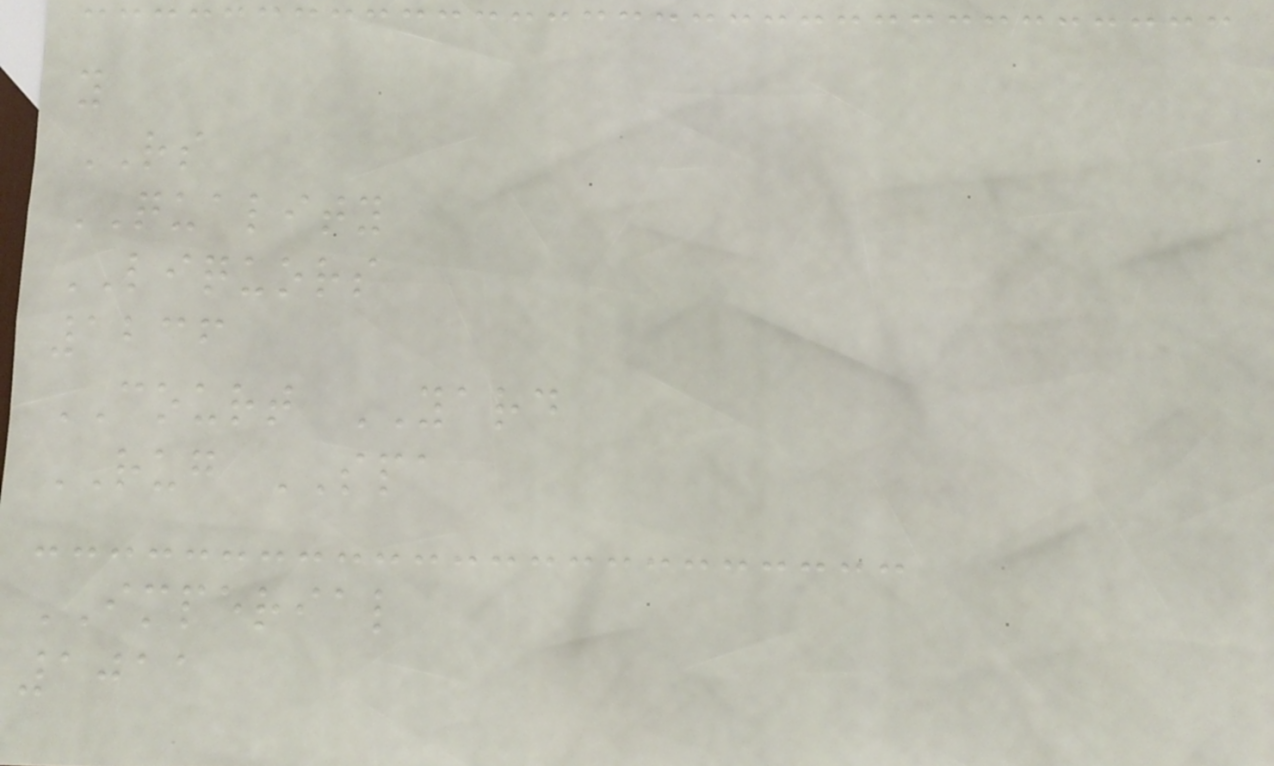y
RS
QUALITY
LIQUORS
1236
COURT YARD
RUG SPA
IMPERIAL
1011
